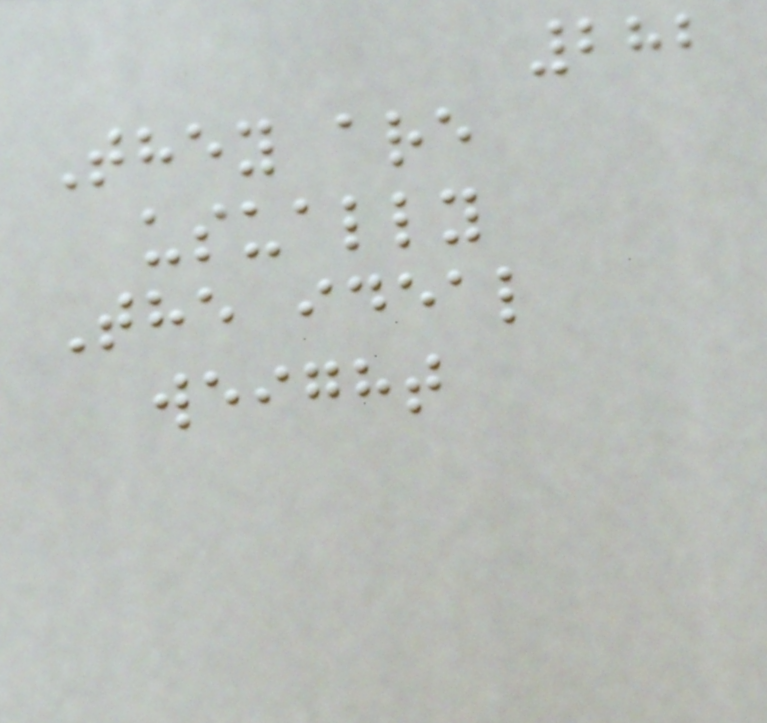282
They are
usually
The ideal
weight
